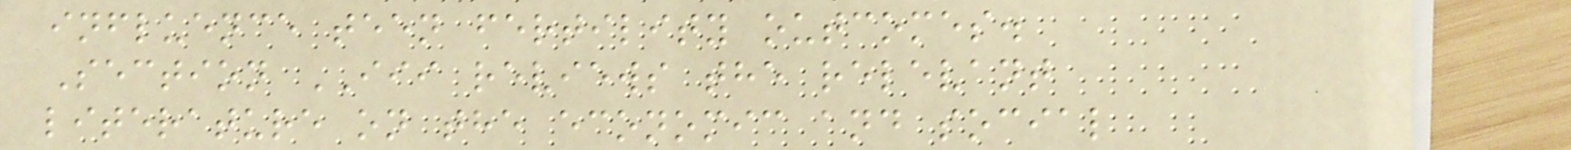influence teen fertility outcomes.
Section III reviews the relevant
literature on the economic and social
